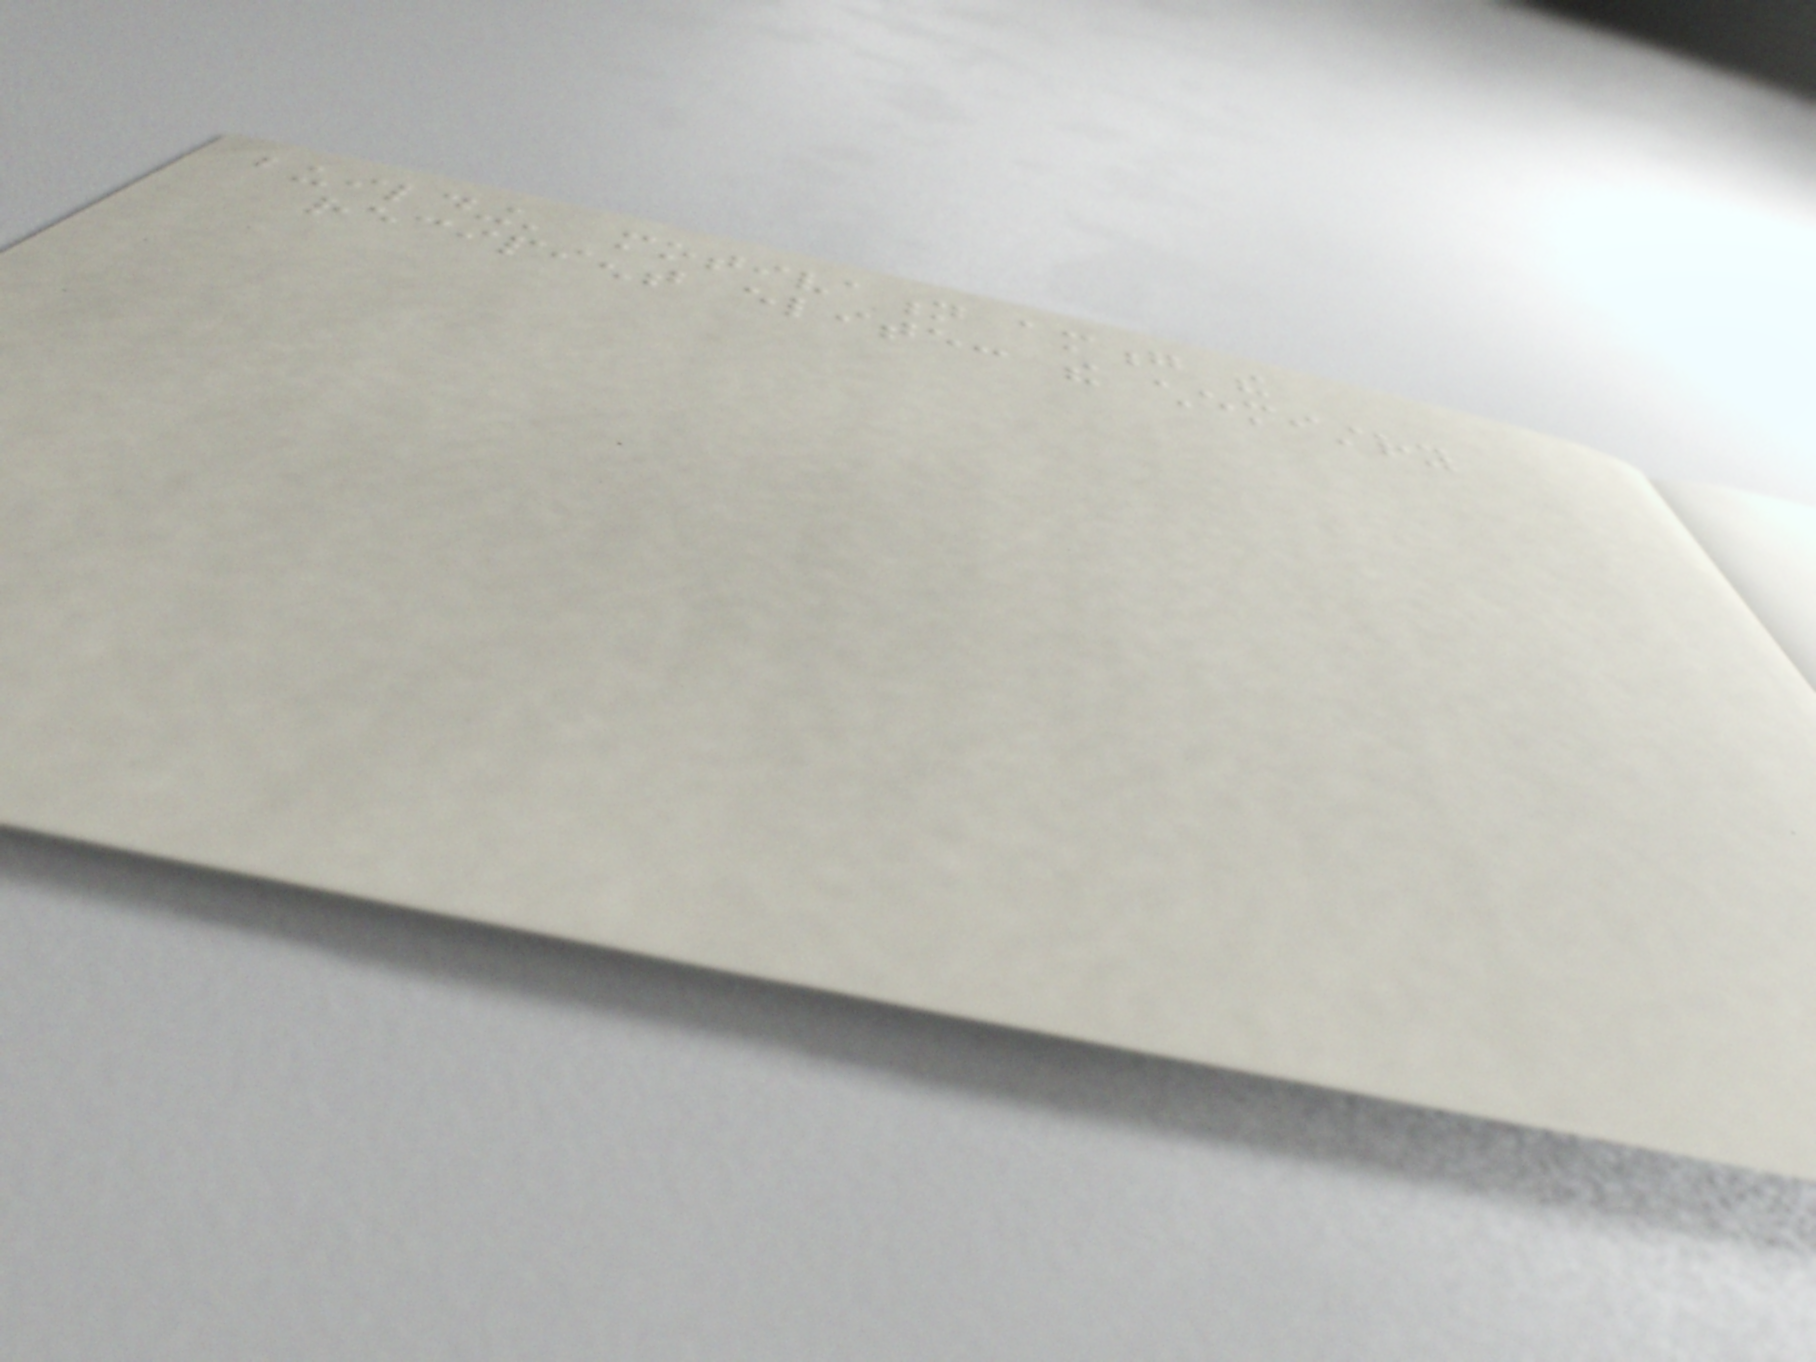building' motivation among the
recipient elite: the chemistry
